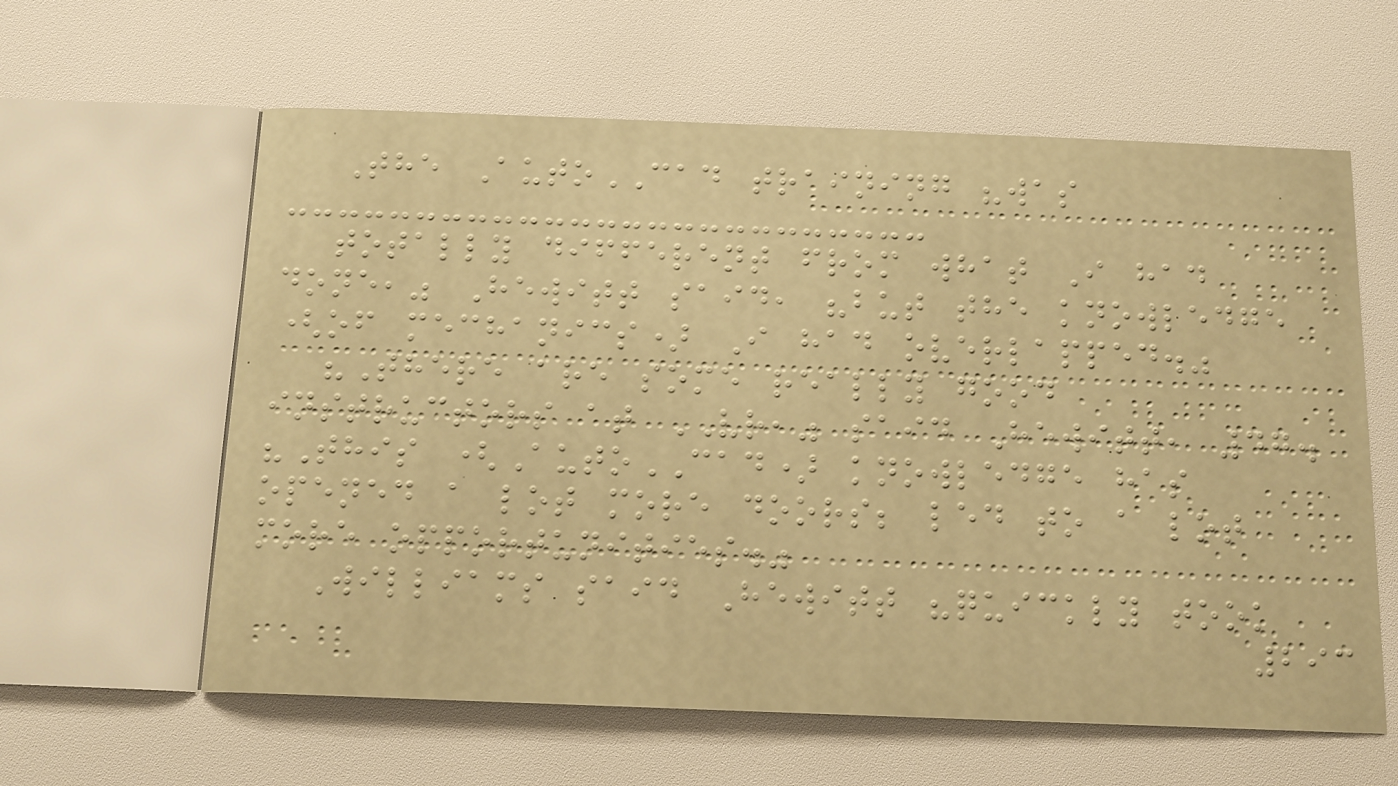The AutoCAD training "was
totally different from what I had
done," Hewitt said, "but the knowledge
(of mechanics) I had overlapped."
"There are some really good
instructors at VR," said Hewitt, 47.
"This (AutoCAD) knowledge has
opened a lot more doors; led to a lot
more opportunities."
Williams said Hewitt "quickly took
293
